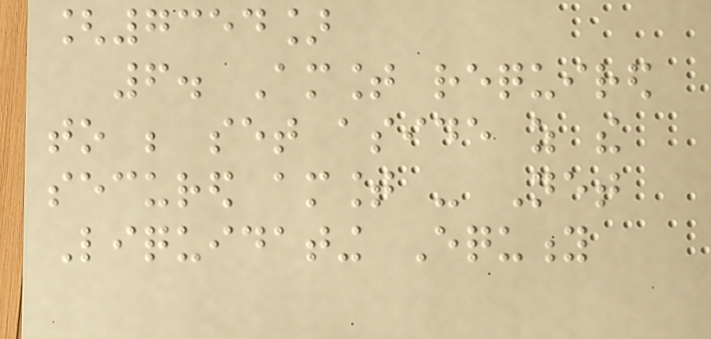[7354]
6. Amount required
to be set aside as the
secured amount - Net
Liquidating Equity
